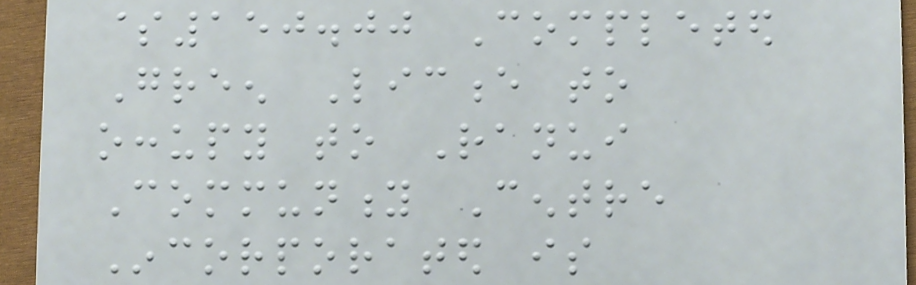$150.00 Completed
Green Licence to
occupy to Ranui
Community Centre
Incorporated is
